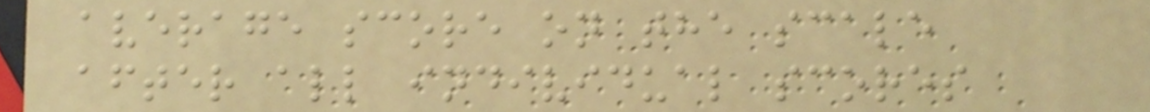average score on the scale
after all individual scores
